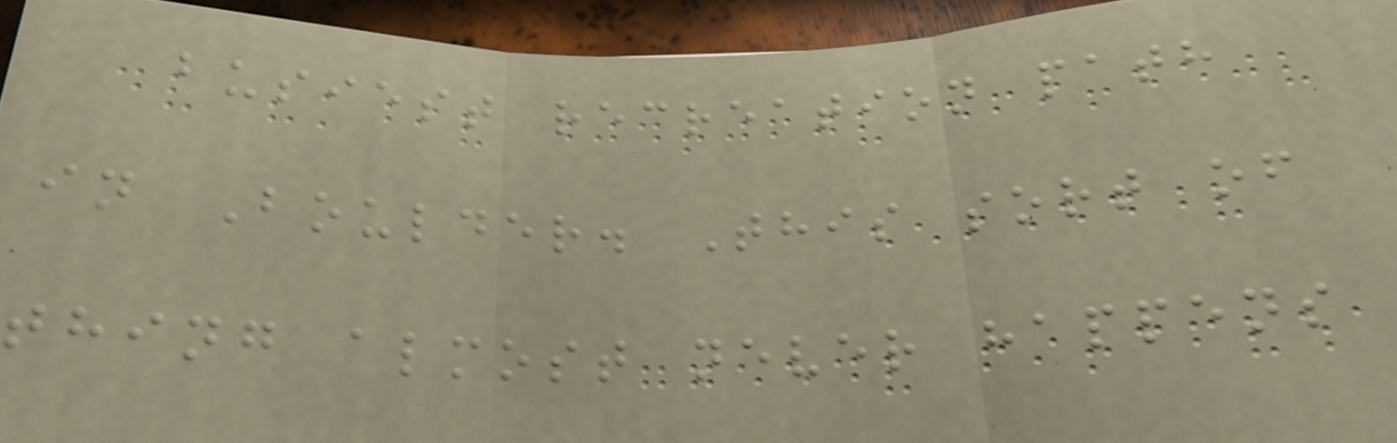busiest recreation path
in Boulder. This sort of
thing almost never happens
